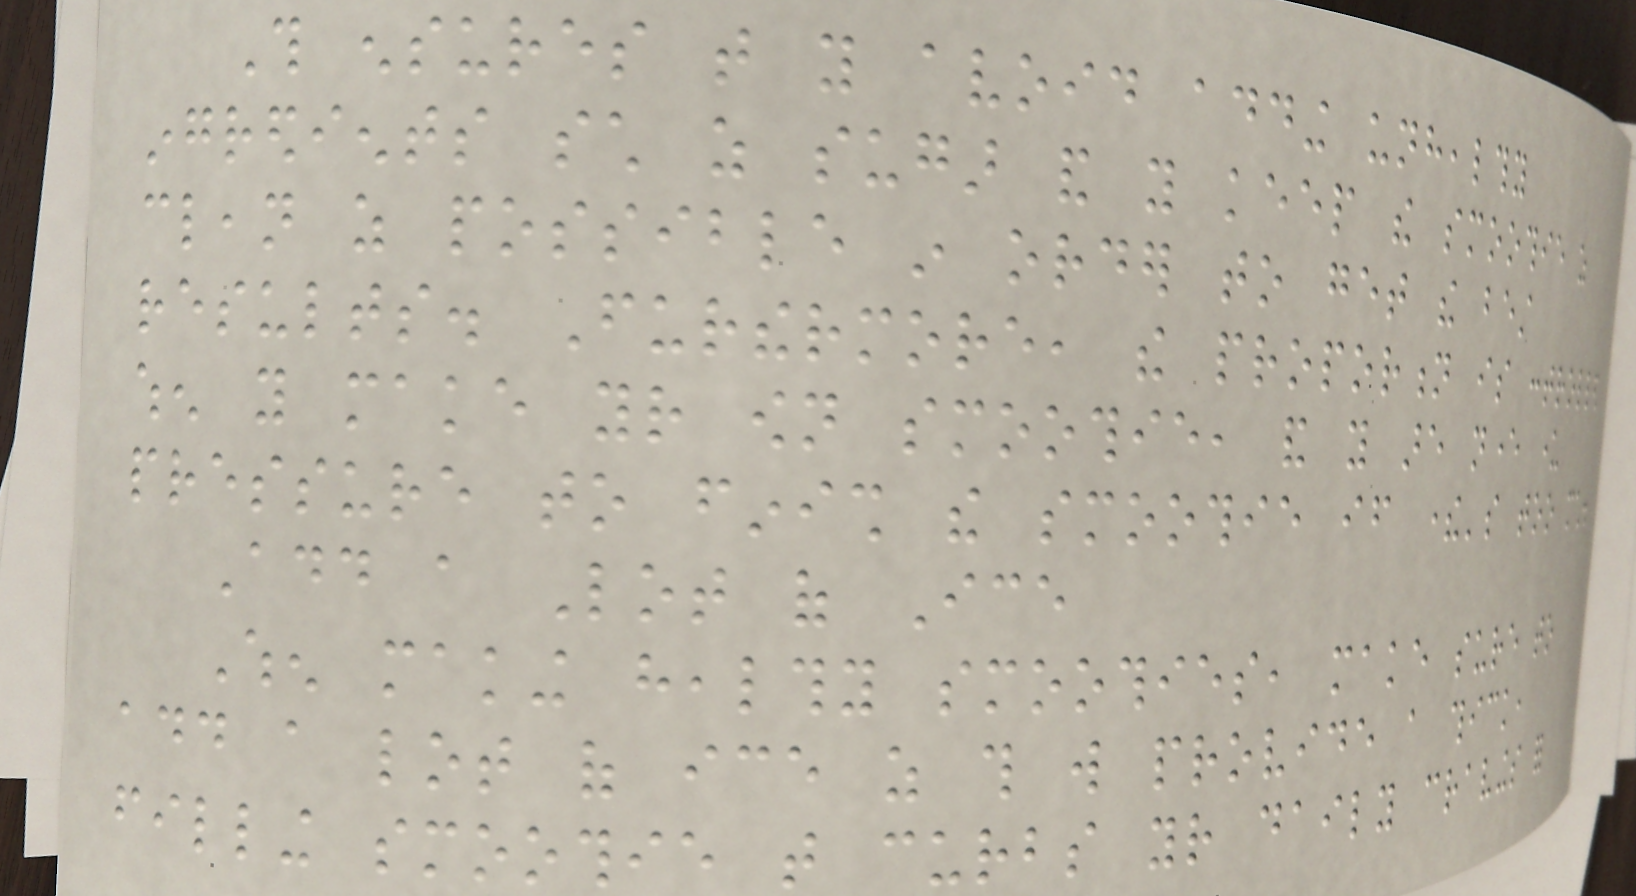This ensures that you avoid adding unhealthy
ingredients such as sugar and you keep the smoothie as
clean as possible in order to get the best
results. Furthermore, the proportion is controlled
when you make your own smoothie, and you are never under
pressure to finish the smoothie if there's too much.
Add a Lot of Ice
When making healthy smoothies, make sure to
add a lot of ice as this will provide a thick,
filling smoothie that curbs your daily cravings for
